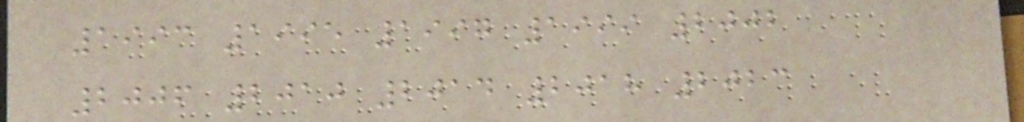1993 1995 1997 1999 2002
2006 2010 2014 2018 2023
